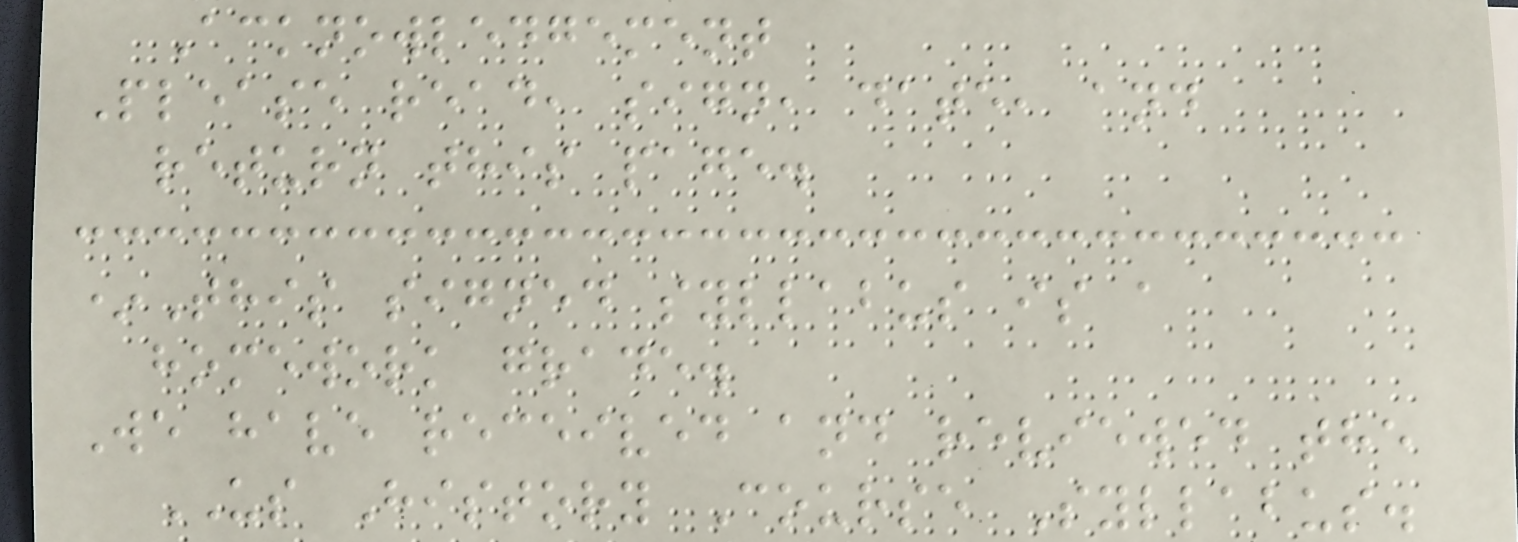Acknowledgement
Please read, sign, date, and
return this page.
*This signed syllabus is a
homework grade.
We have received and reviewed the
US History Course Syllabus.
